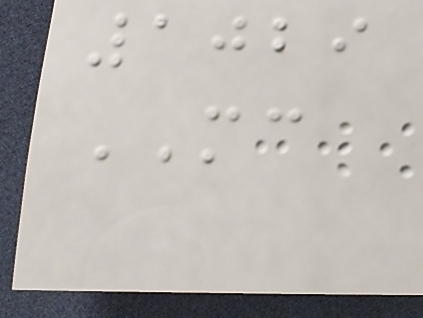1029
MC
